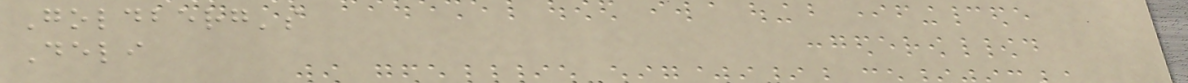Goldberg's
Deli
